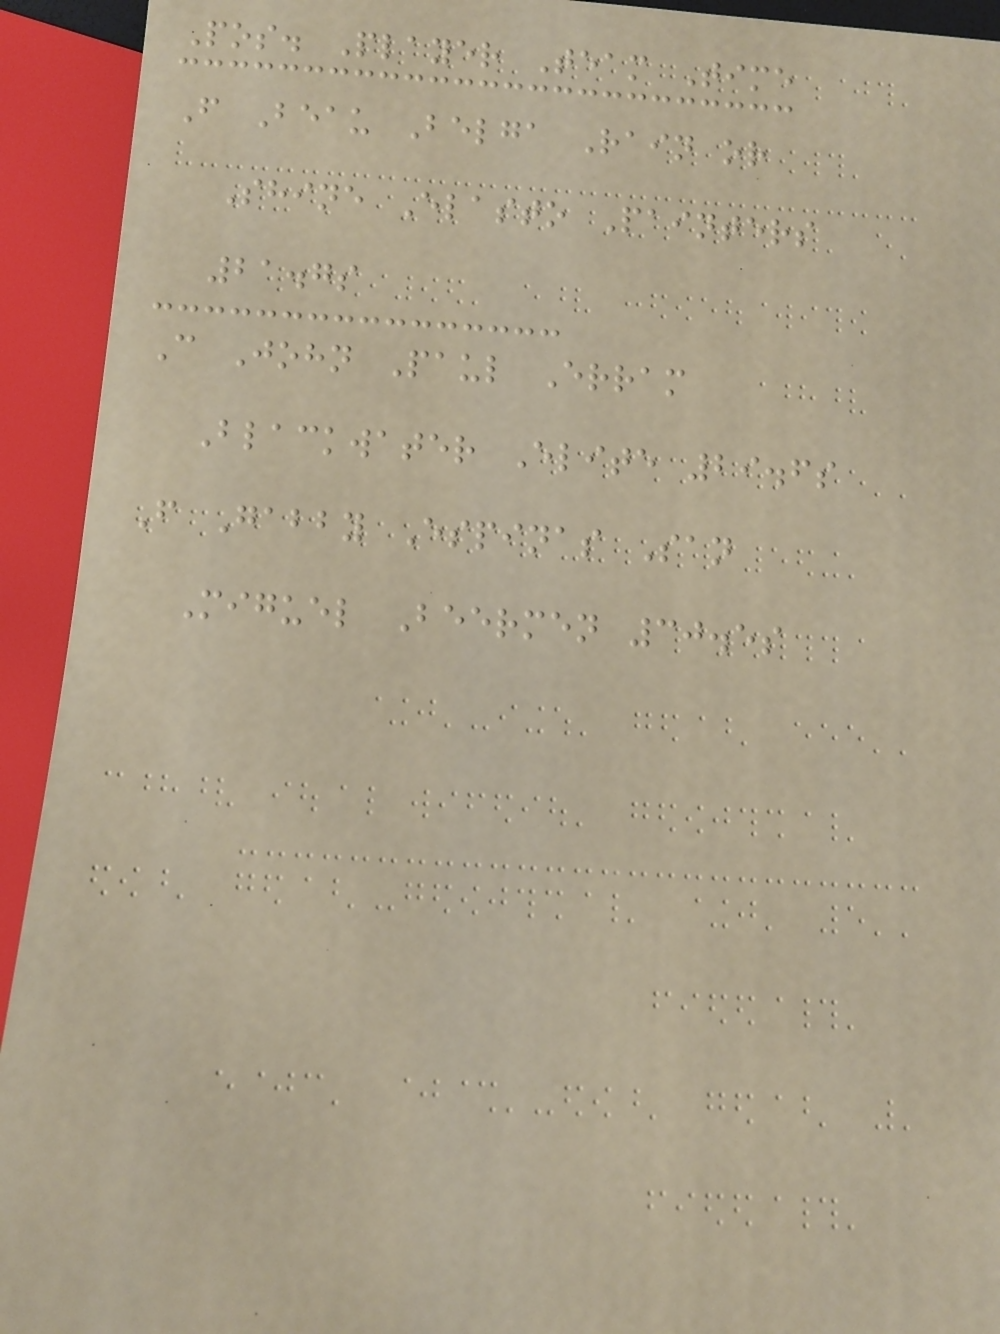Pos. Player Team Time
F Beau Belga Rain or
Shine Elasto Painters
21.7s
C John Paul Erram
Blackwater Elite 29.6s
F Gabby Espinas San
Miguel Beermen 30.5s
